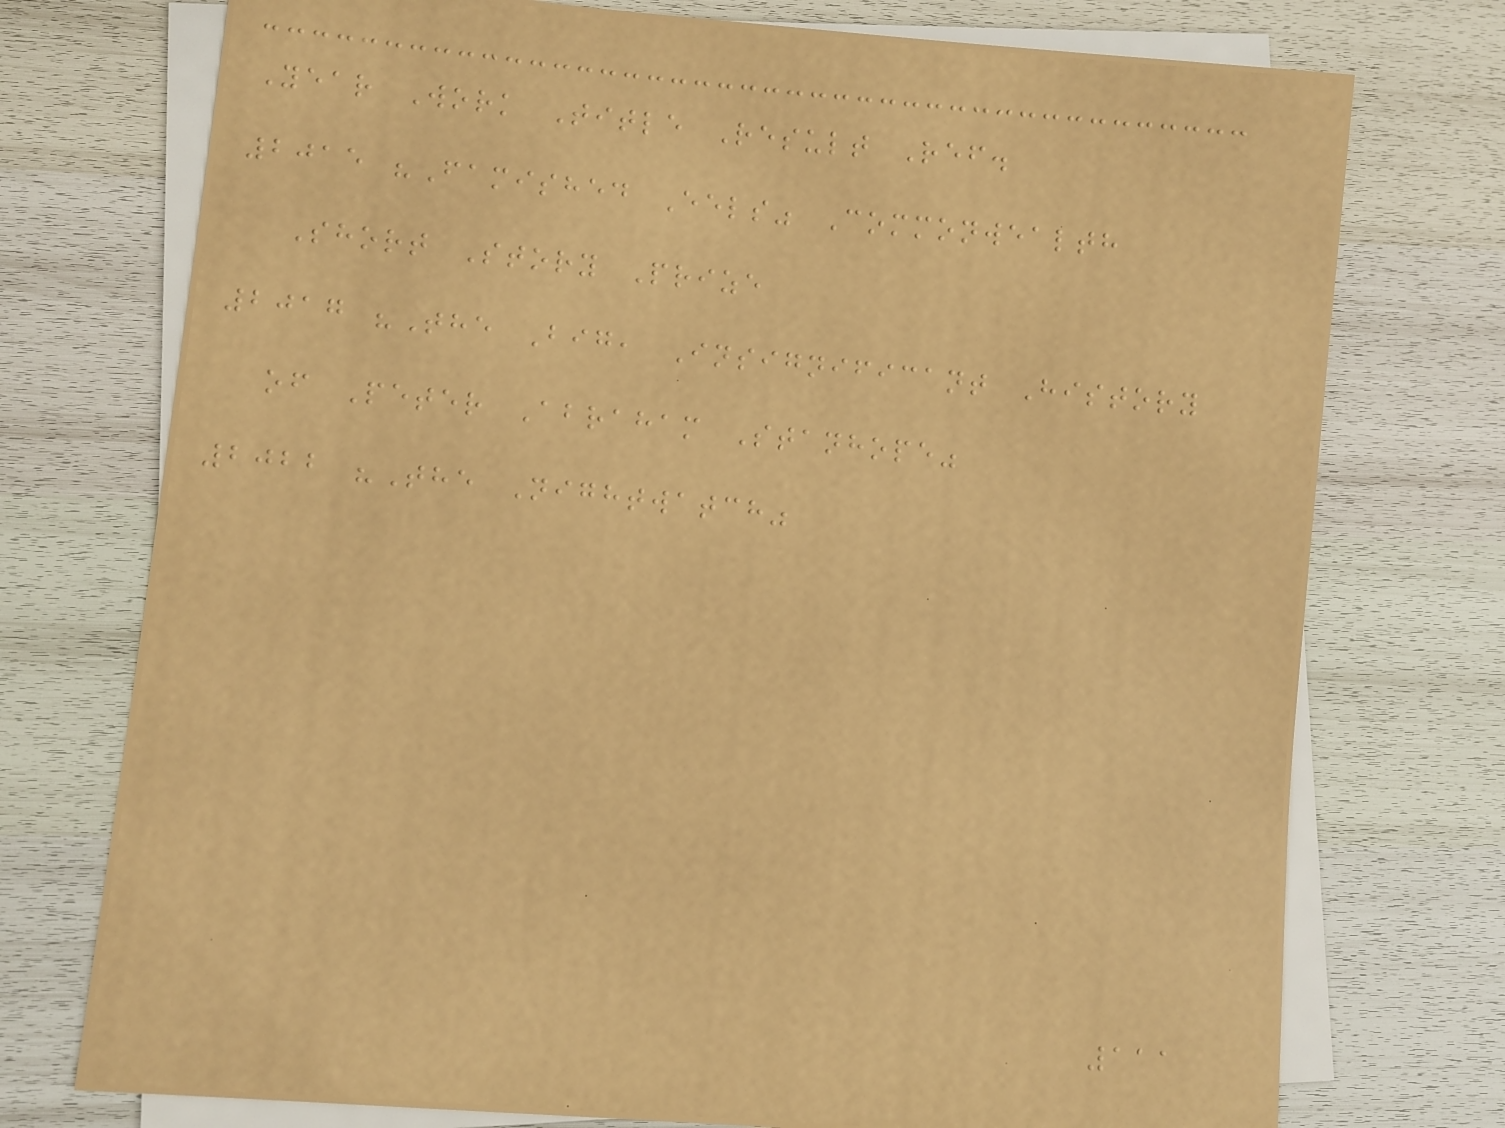Year Work Title Result Ref.
2015 "Famished Eels" Commonwealth
Short Story Prize
2017 "The Big, Insignificant History
of Peter Abraham Stanhope"
2022 "The Nightwatch"
111
